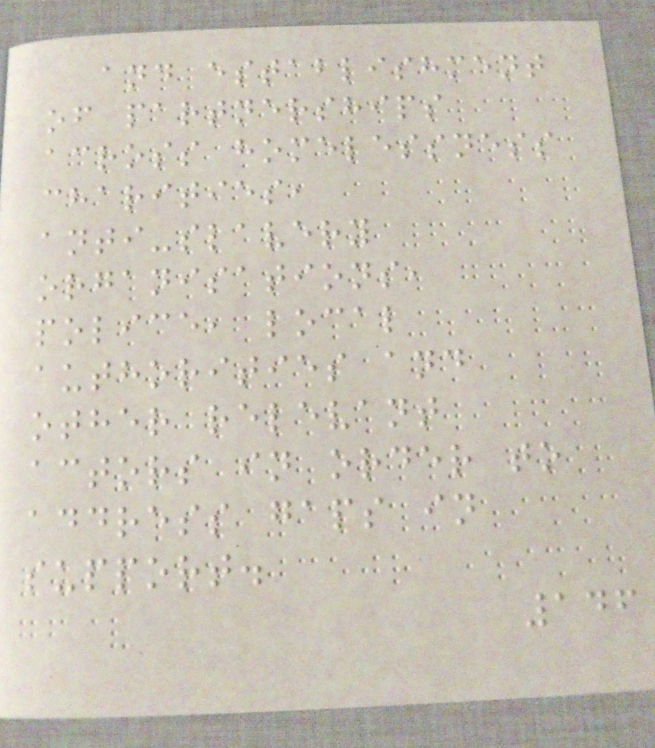and establishment
of partnerships
across homelessness
charities,
anti-slavery
organisations,
police, local
authorities and
other relevant
actors in order to
address gaps in
support.
146
